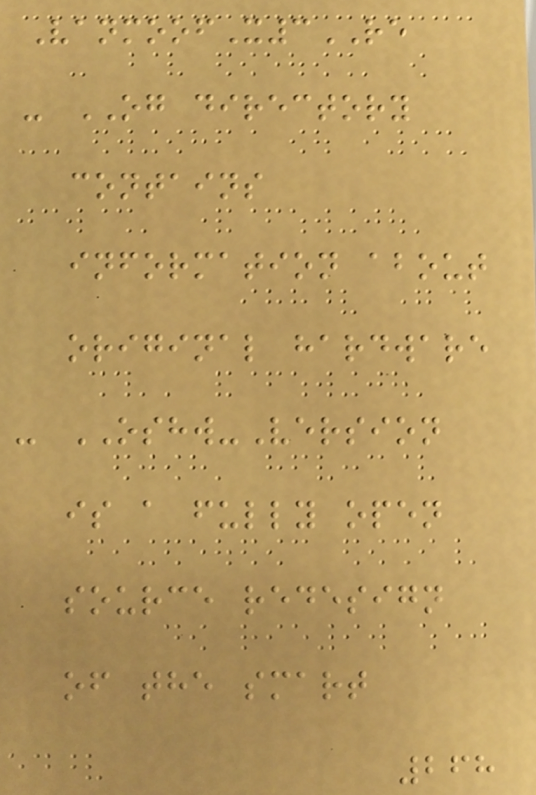VanmoofX3RE
- OG directory
contains
information about
original hardware
- OSHW-Version
is a fully open
source redesign
of the smart
268
